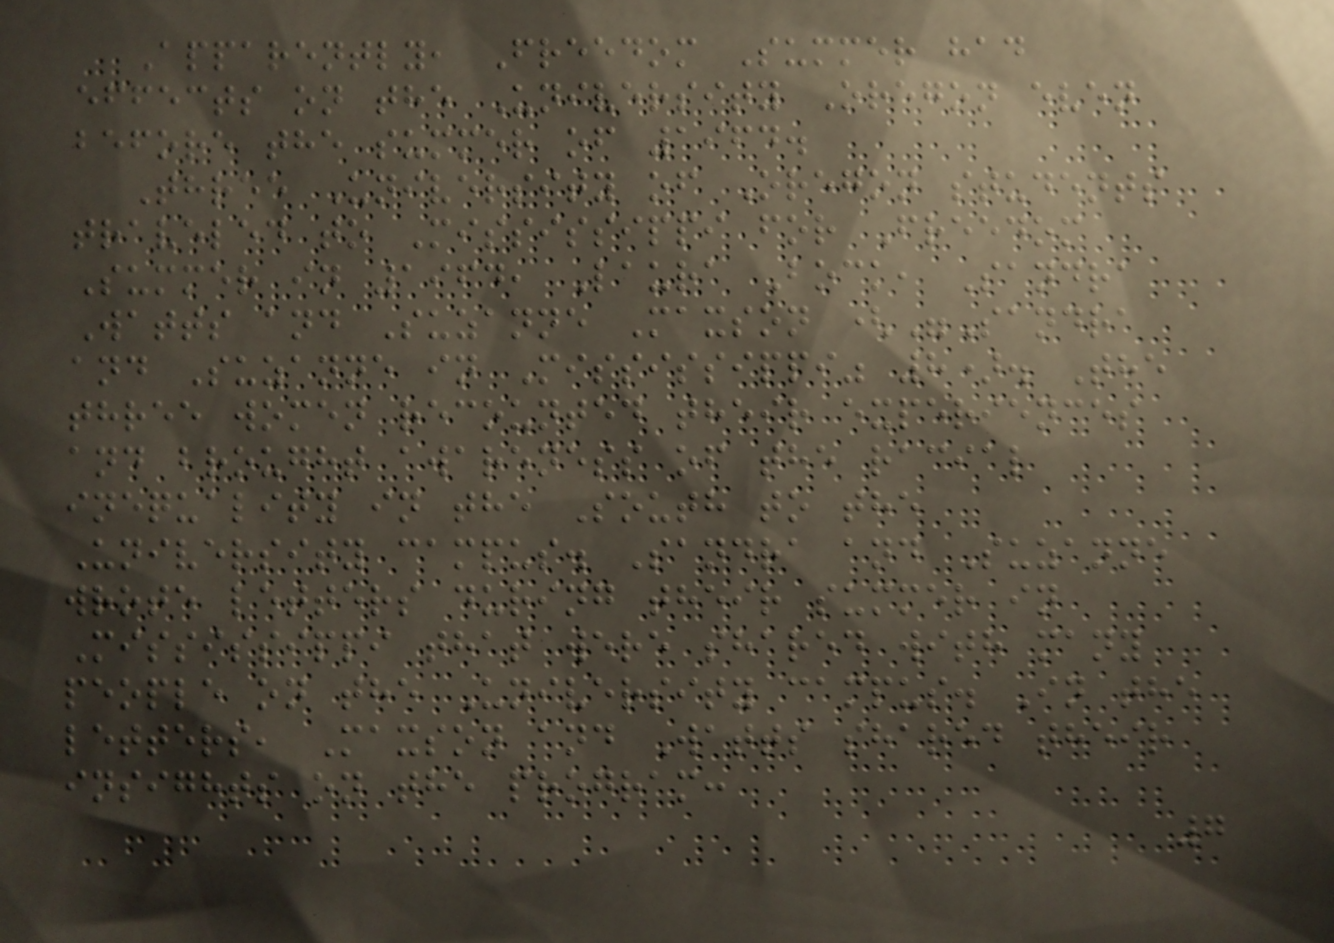Apparently, Freedom Summer had
effects on the University Oregon even
before the summer of 1964.
Three University of Oregon students
traveled to Mississippi for Freedom
Summer in 1964, Laura Bock, Sandra
Watts and Suzanne Maxson ("Sandra
and Suzanne in Mississippi" 8). The
three women recounted their experiences
and brought awareness of the racial
inequality in the South to the
University campus. Sandra and Suzanne
wrote letters during their summer in
Mississippi that were shared with many
people on the University campus. In the
letters, Maxson and Watts shared their
insights on the program:
7
